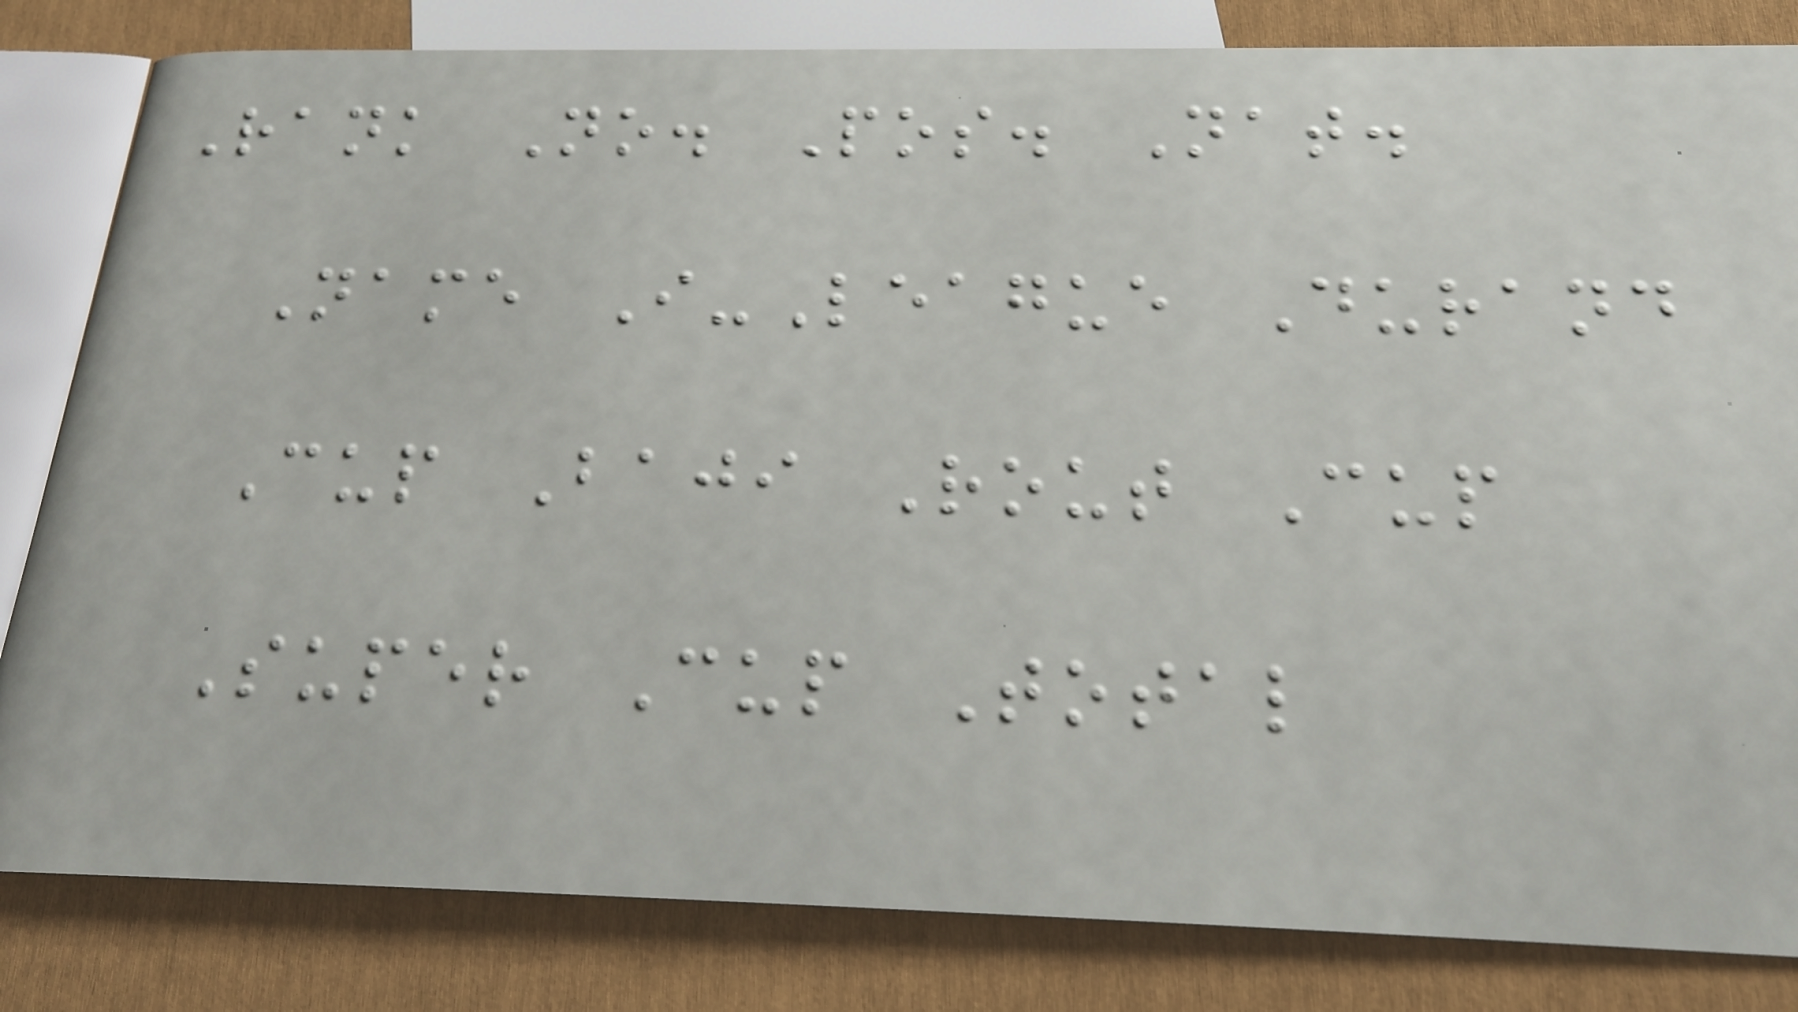Rank No. Pos. Nat.
Name I-League Durand
Cup Baji Rout Cup
Super Cup Total
